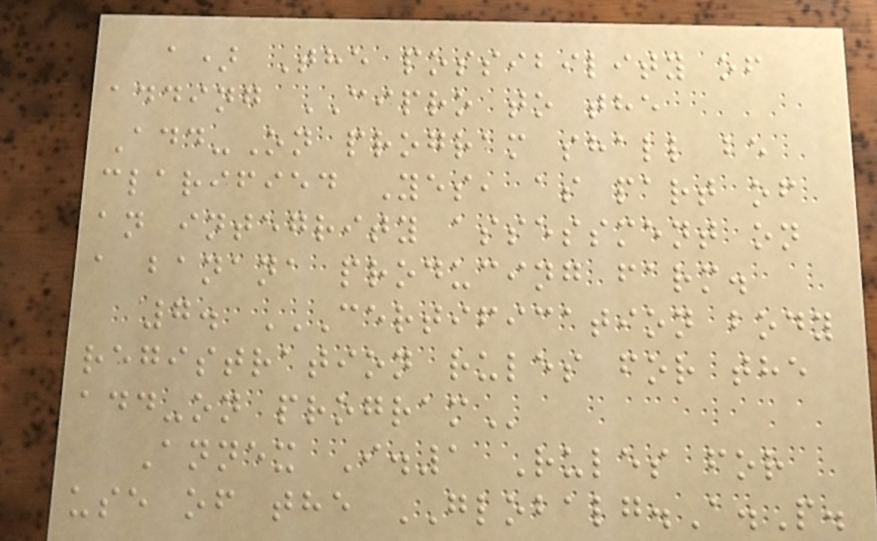a) The possibility of
adding CIPRO to the
Add-On program shall be
clarified Yes, as part of
an integrity assessment on
a banana producing farm.
7. CERTIFICATION BODY
REGISTRATION RULES FOR THE
ADD-ON PROGRAM
Annex I.1 Rules for
use of the GLOBALG.A.P.
